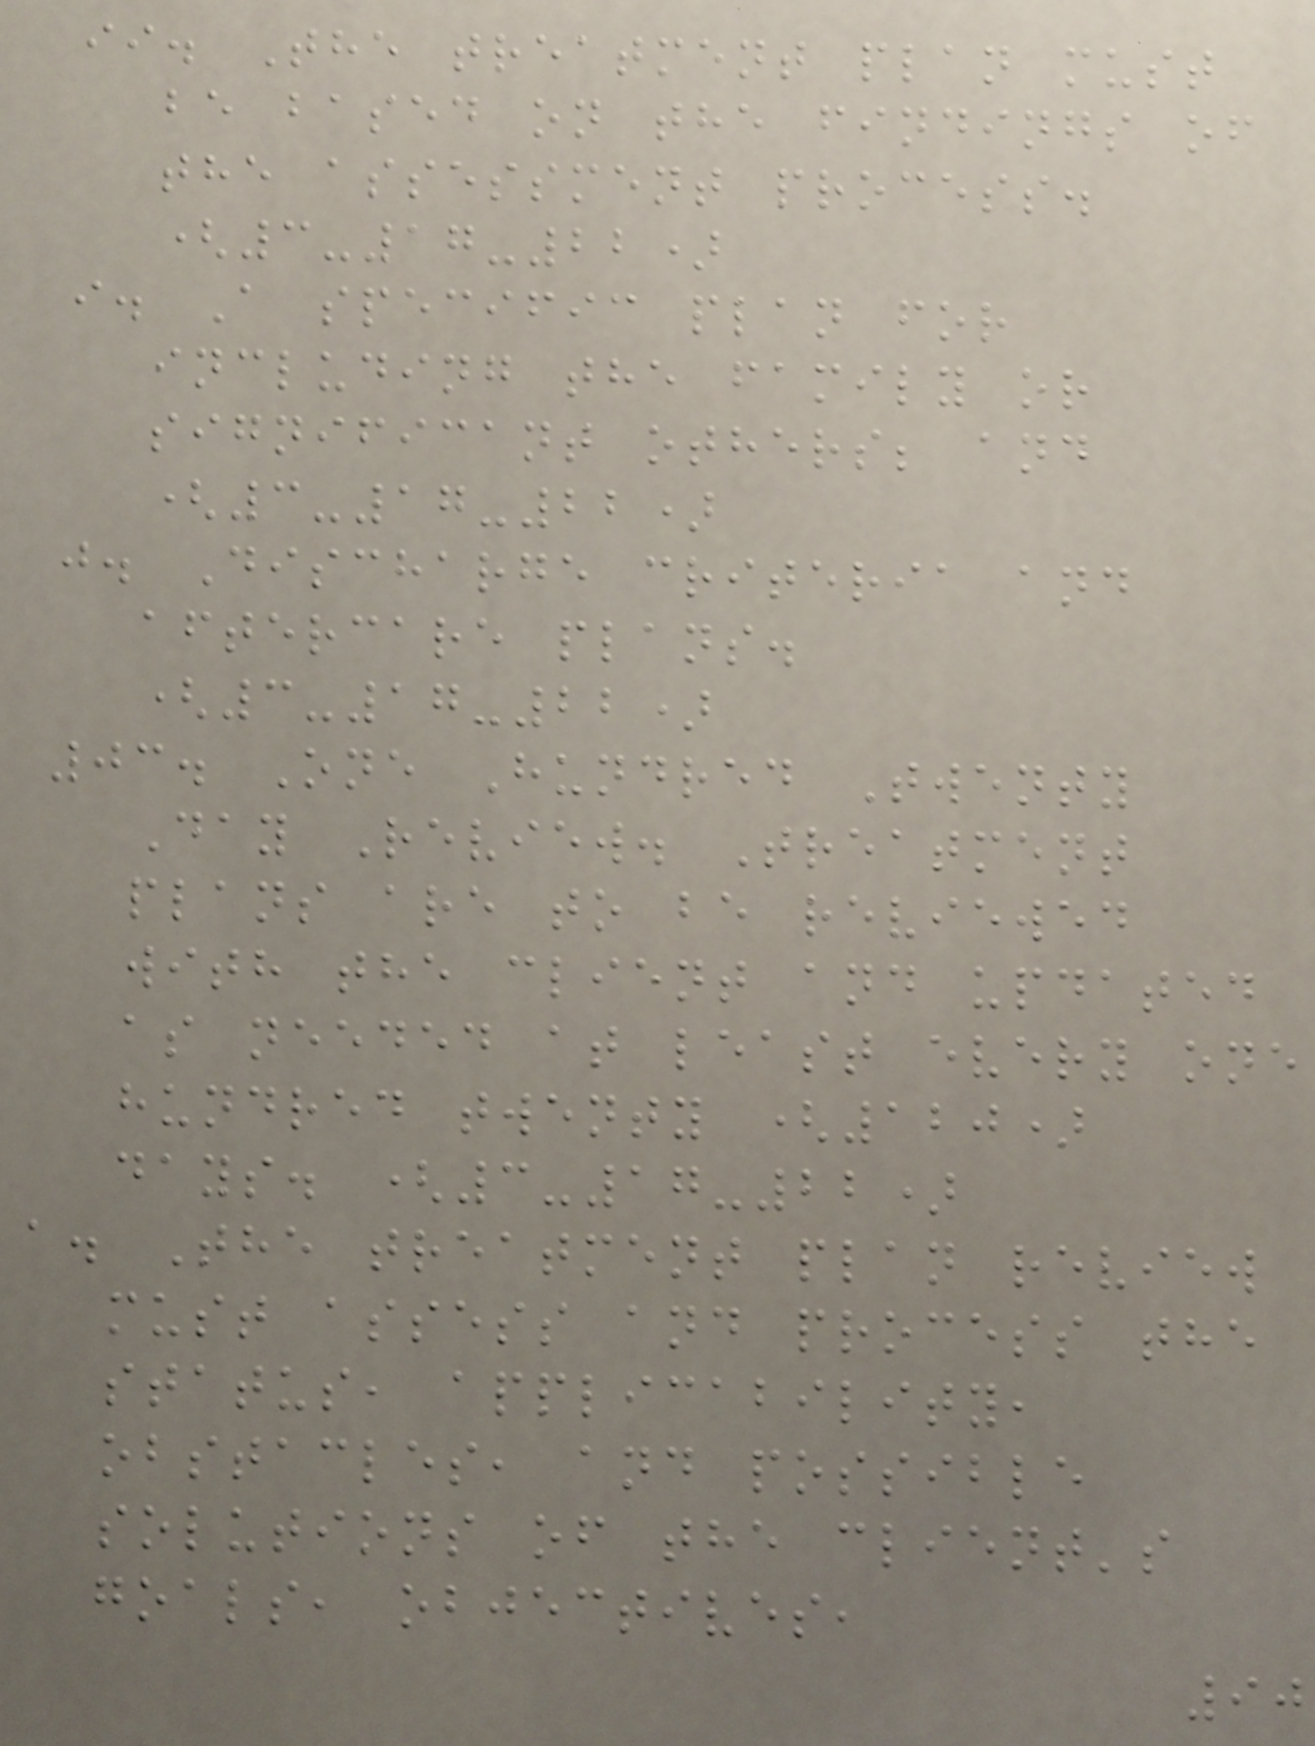ii. The treatment plan must
be based on the findings of
the assessment process.
(3-17-22)
i. A specific plan for
including the family or
significant others; and
(3-17-22)
j. Discharge criteria and
aftercare plans.
(3-17-22)
03. One Hundred Twenty
Day Review. Treatment
plans are to be reviewed
with the client and updated
as needed at least every one
hundred twenty (120)
days. (3-17-22)
a. The treatment plan review
must assess and process the
status, applicability,
obstacles, and possible
solutions of the client's
goals, objectives,
90
